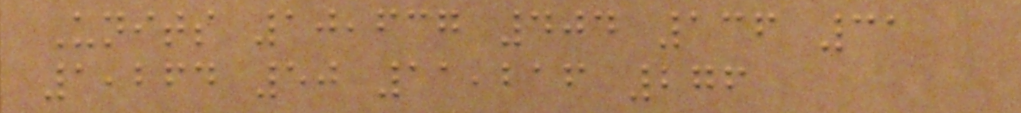Units 10,637 404 136 31
1,264 50 11,216 276
